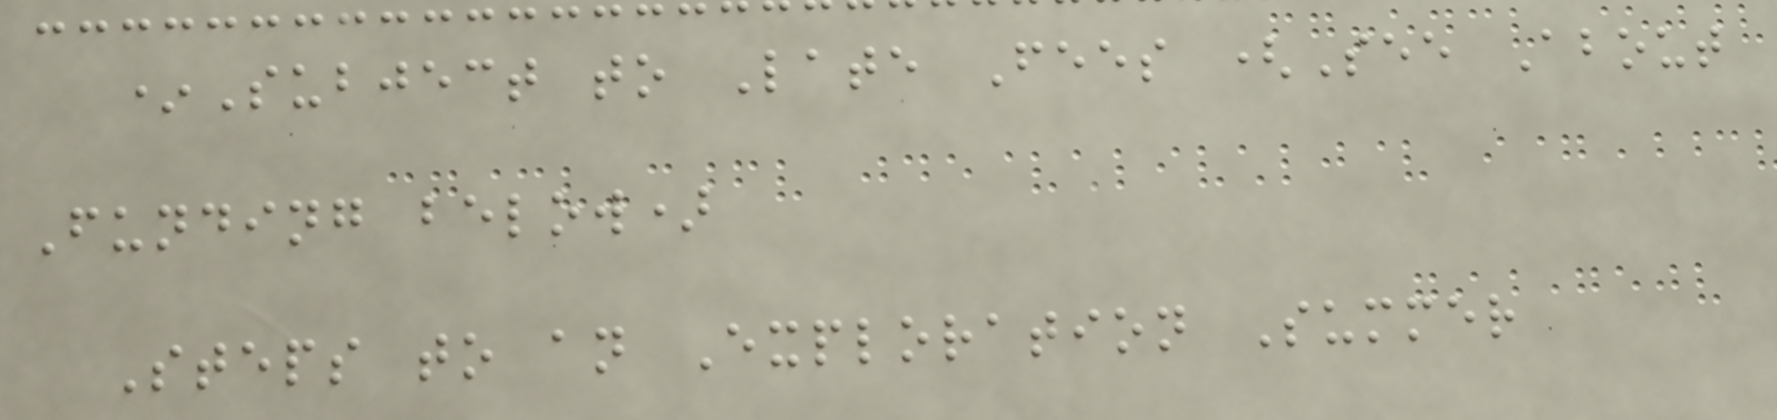*Subject to Late Fees (See About
Funding below)
Steps to an Exploration Summer
